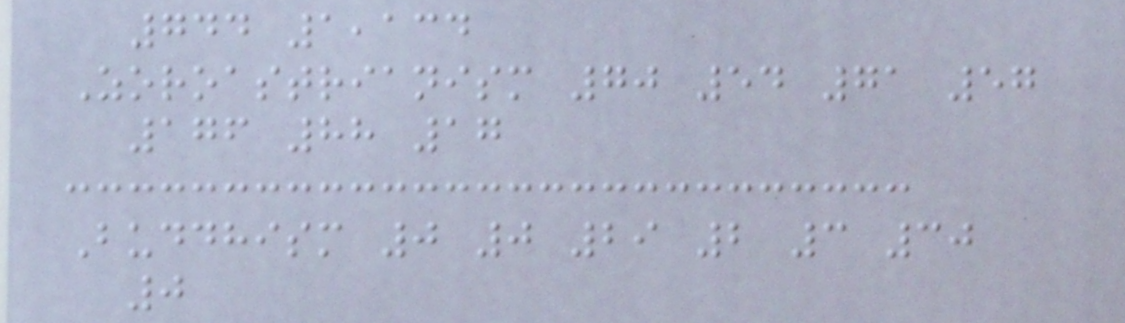744 1,134
Zoroastrianism 70 54 71 57
176 88 17
Buddhism 0 0 29 2 3 30
0
